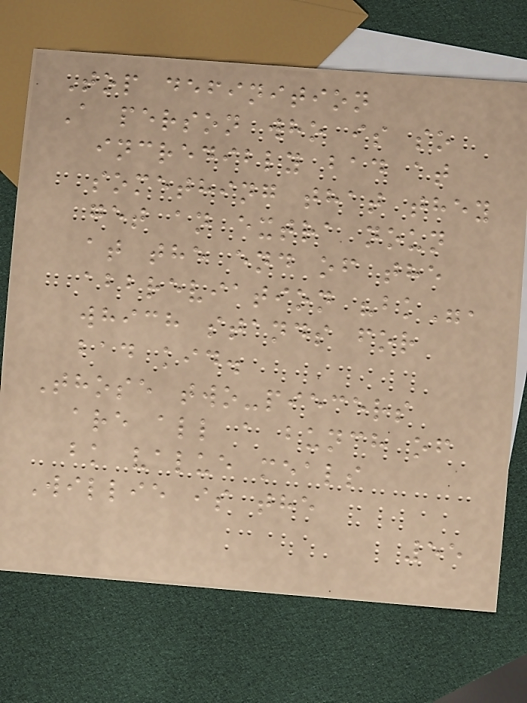Top definition
A person who is so
incredibly bad at
something that they
get an extra noun
at the end of the
abbreviation "bk",
which stands for
bad kid.
Those two-piecers
are all a bunch of
bk value meals
Willie is the
55
